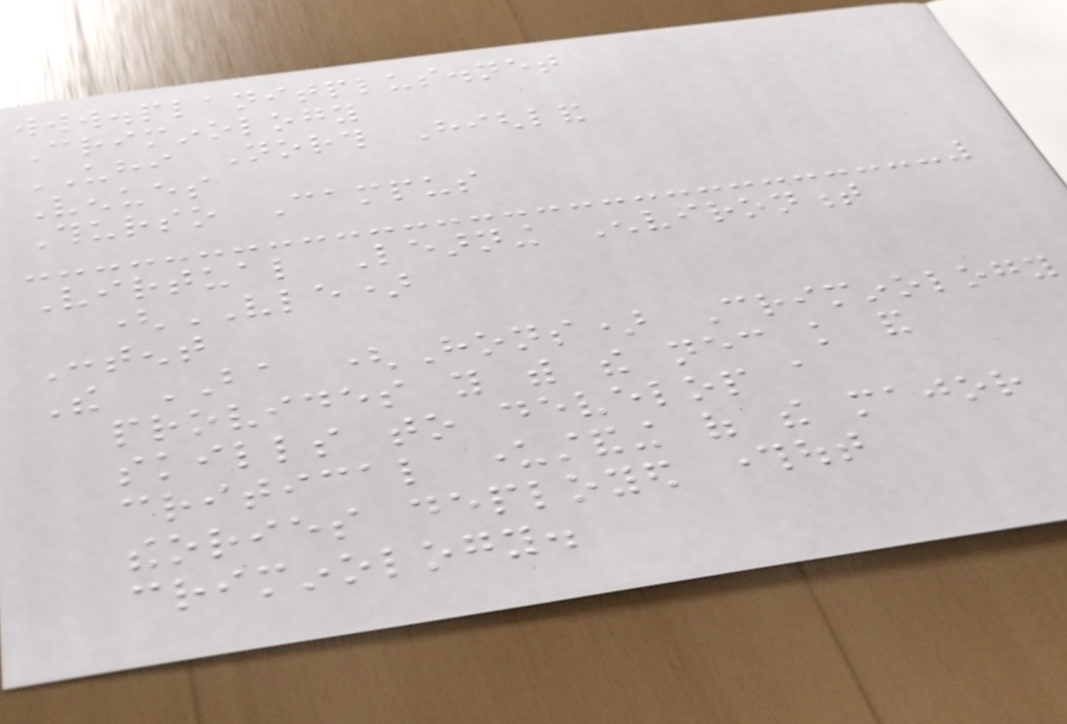www.planitplus.net
Criminology
UHI North Highland
Venues
Thurso Campus
Virtual Learning Environment
(VLE)
Content
The BA (Hons) Criminology
provides you with the necessary knowledge and
skills to develop a
critical understanding of the major
theories deployed throughout
criminology.
